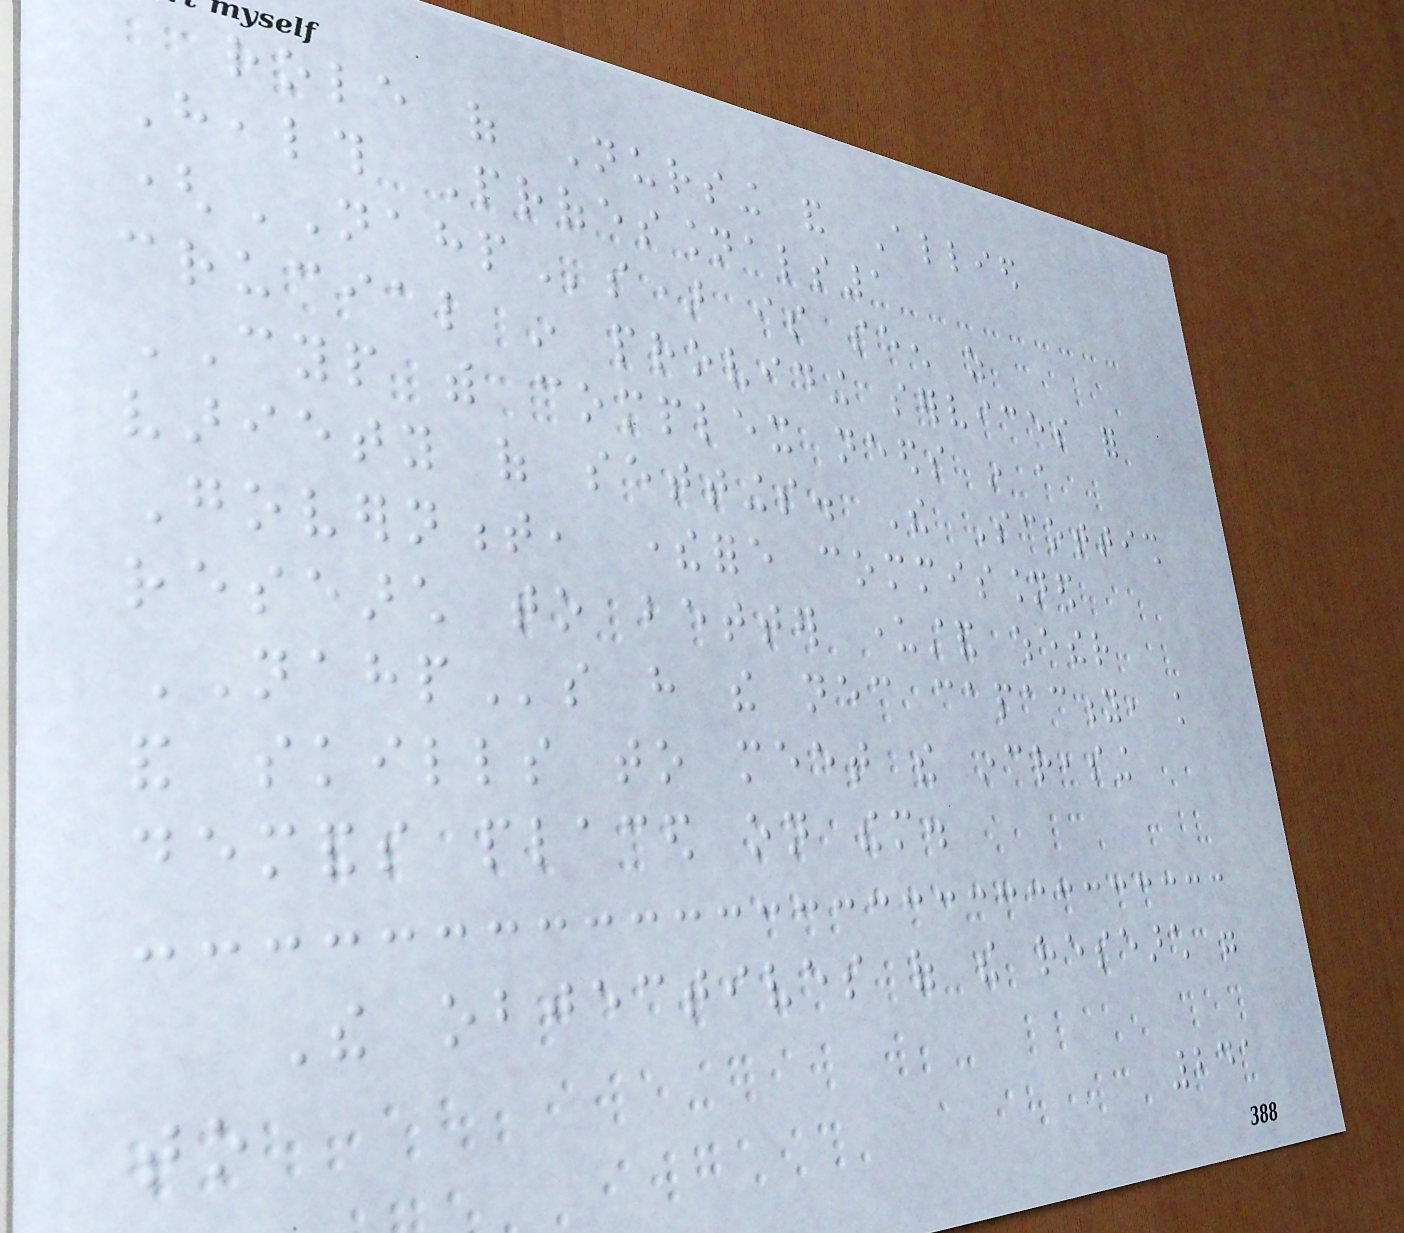role of Nursing and Allied
Health Professionals1
(NAHPs) is seen as
crucial in providing services for
CYP with complex needs in a
variety of settings. The Scottish
Government, therefore commissioned
research to better understand whether
NAHPs have the necessary capacity, knowledge
and skills to meet the increasing
demands placed on them.
The objectives of the research were
to
241
